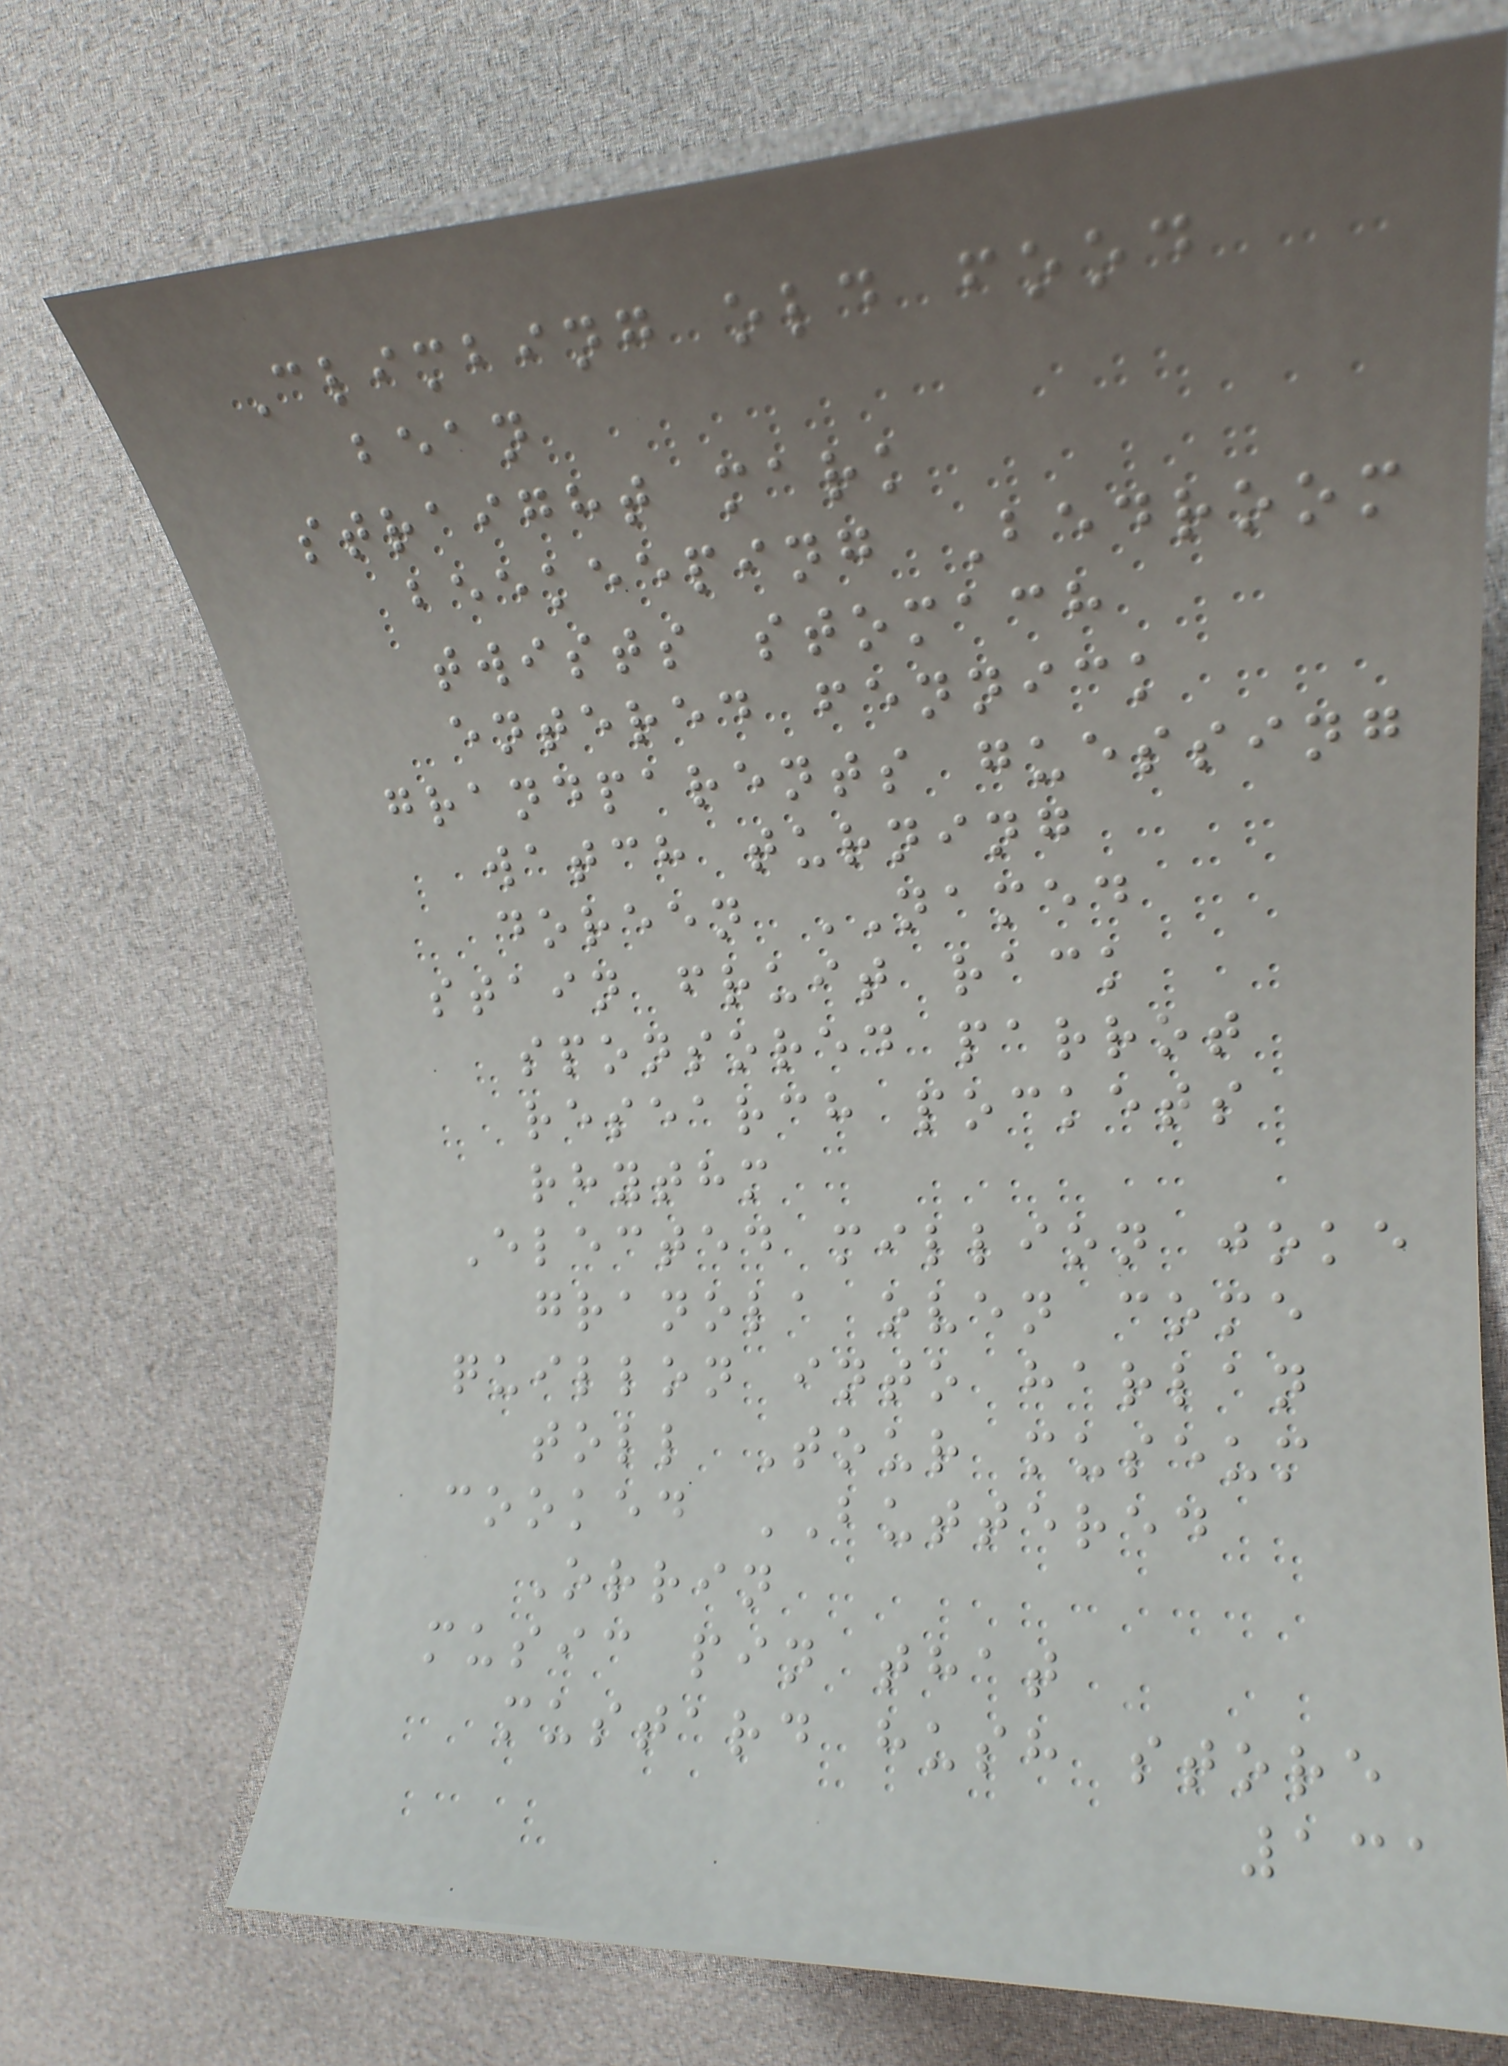Climbing old food
bean
straight mark
beekeeping Bedroom
twists stomach
entered fennick
grandparents guessing
watch turning
doreen NAMED
stain fruit rack
sponsored parrot
research pockets
rhythm
Elected million joke
granola oven come
quillon into harlan
toll Tour museum
cooked BUTTERED
Orrin
music pin that
mustard hush store
131
